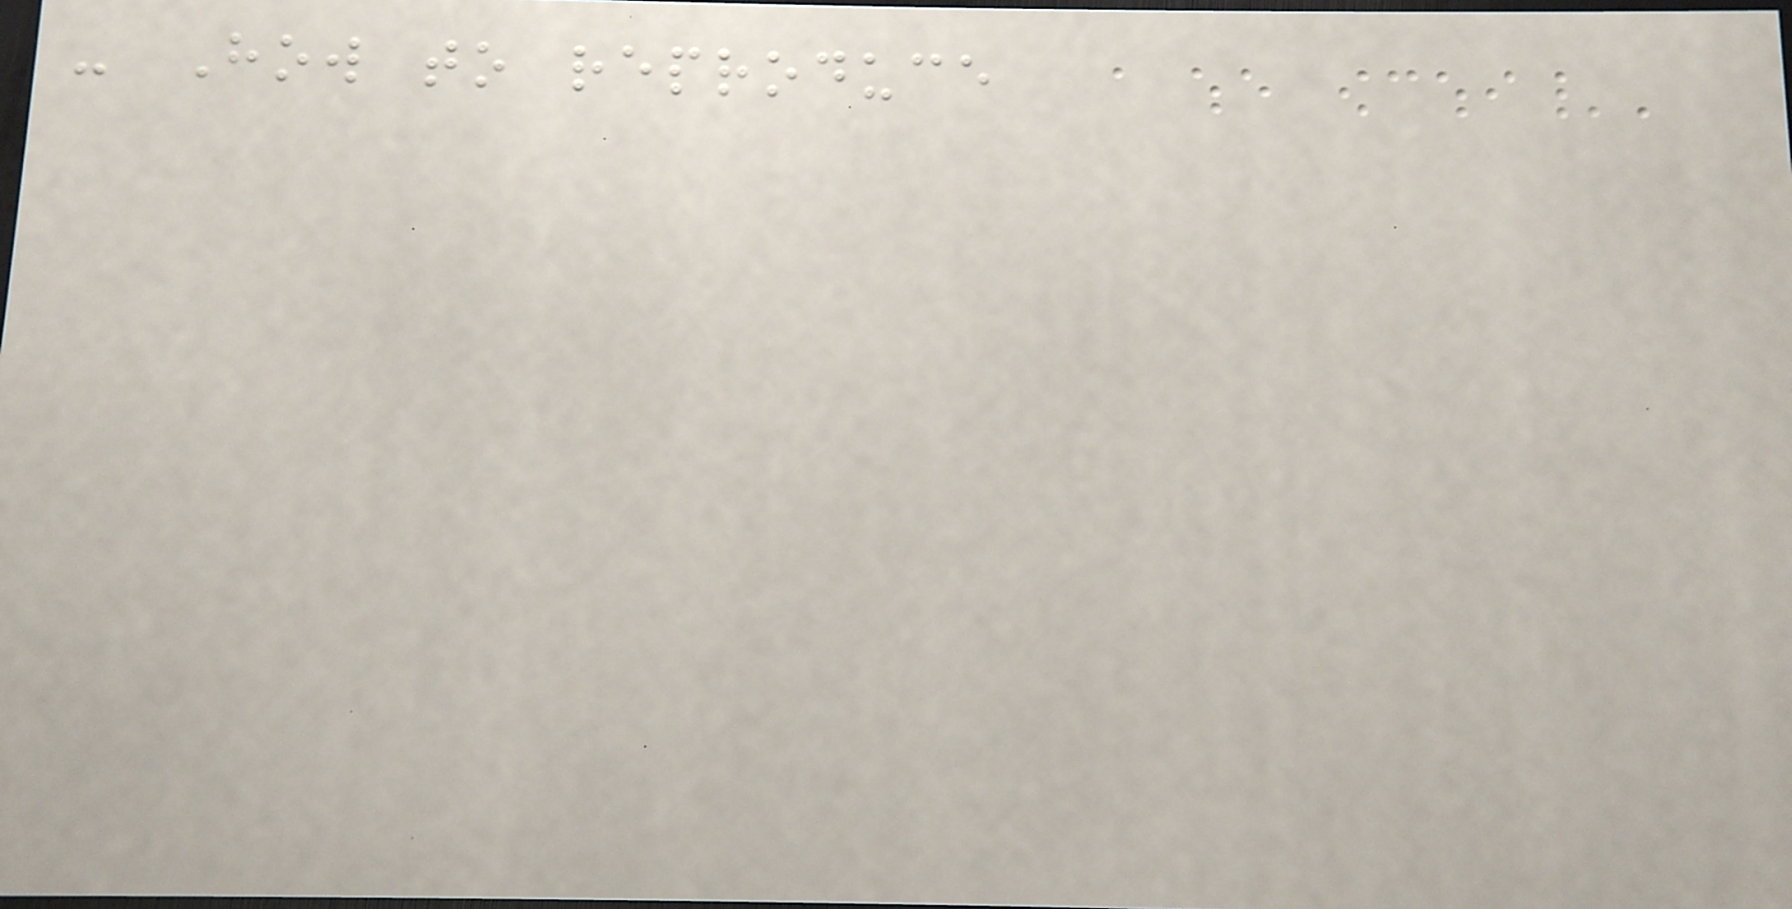- How to reproduce
